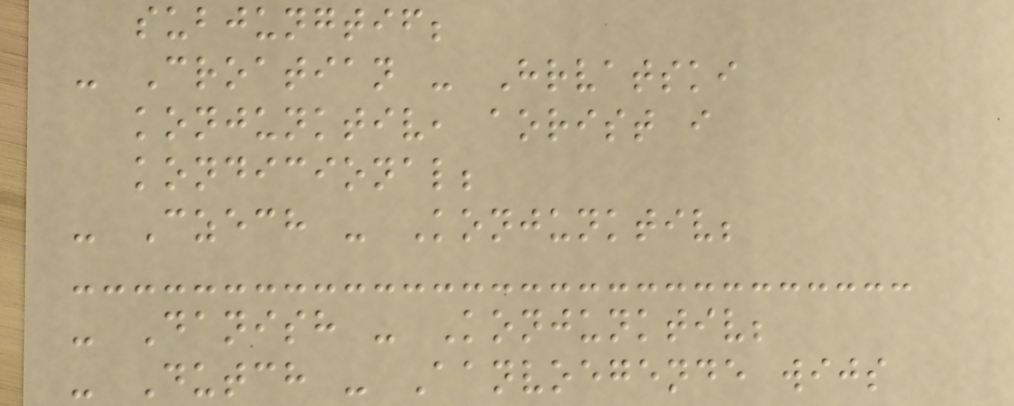subjungtif;
- Croatian - Hrvatski
konjunktiv, aorist i
kondicional;
- Czech - Konjunktiv;
- Danish - Konjunktiv;
- Dutch - Aanvoegende wijs
